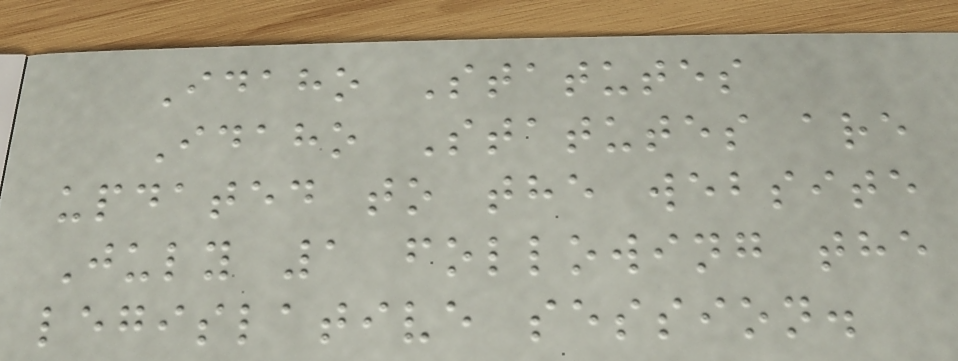Idaho Statutes
Idaho Statutes are
updated to the website
July 1 following the
legislative session.
